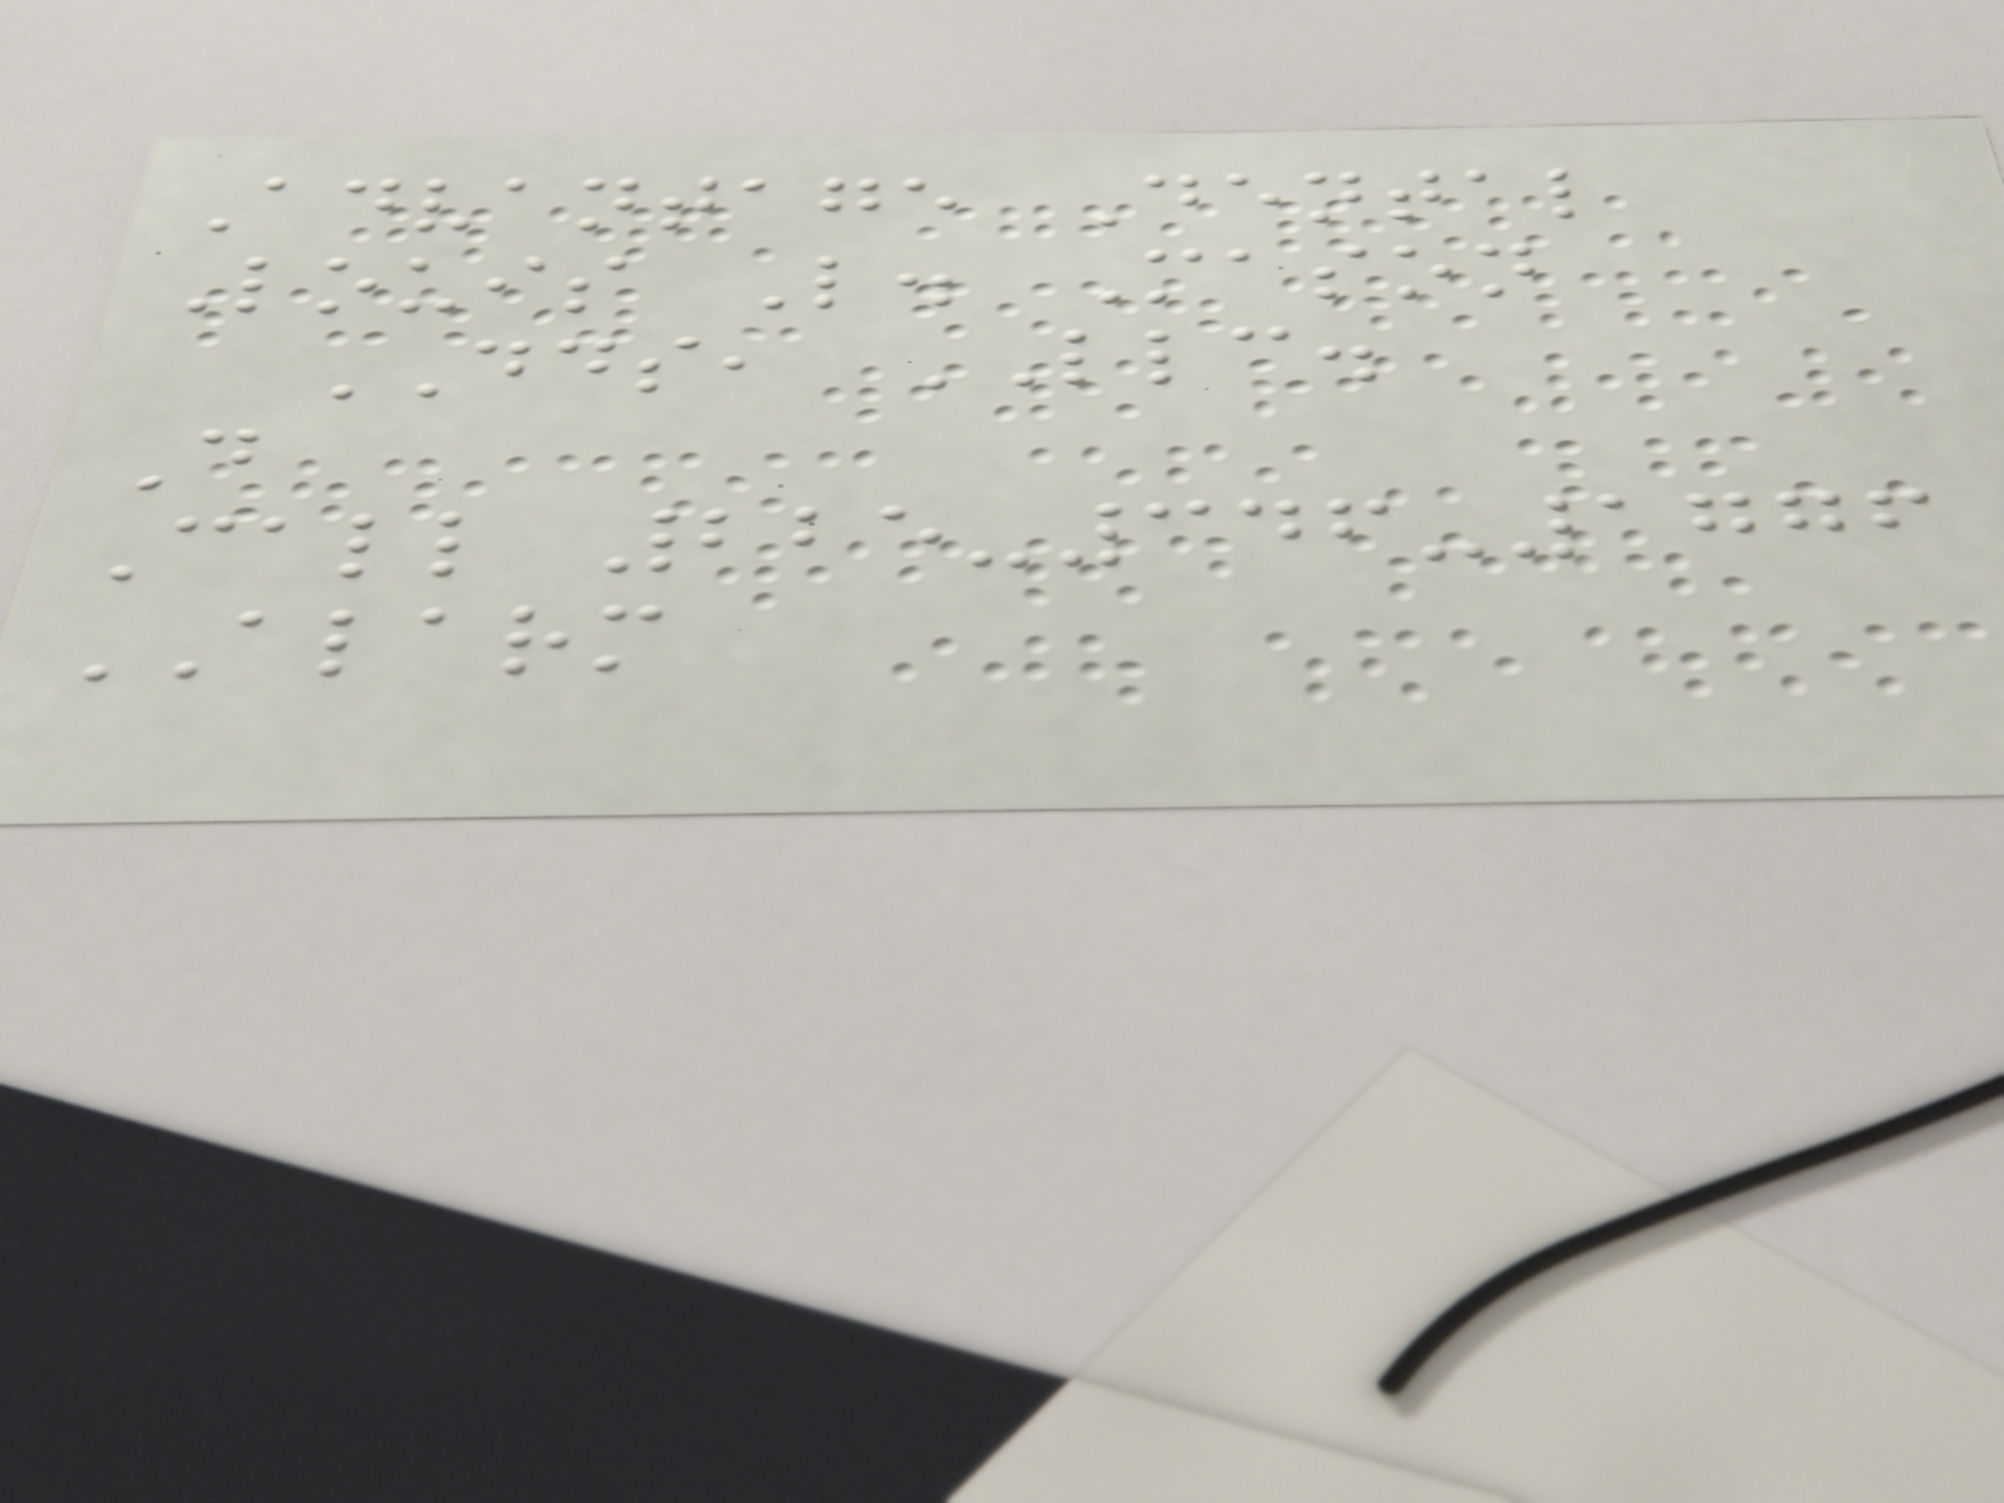Advantage Dental
Louis L. Mason
DDS, LLC.
D
Call 225-346-1776
ALARM
